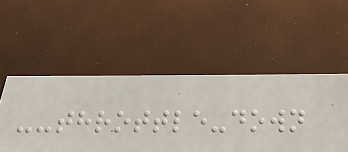--throttle-down
